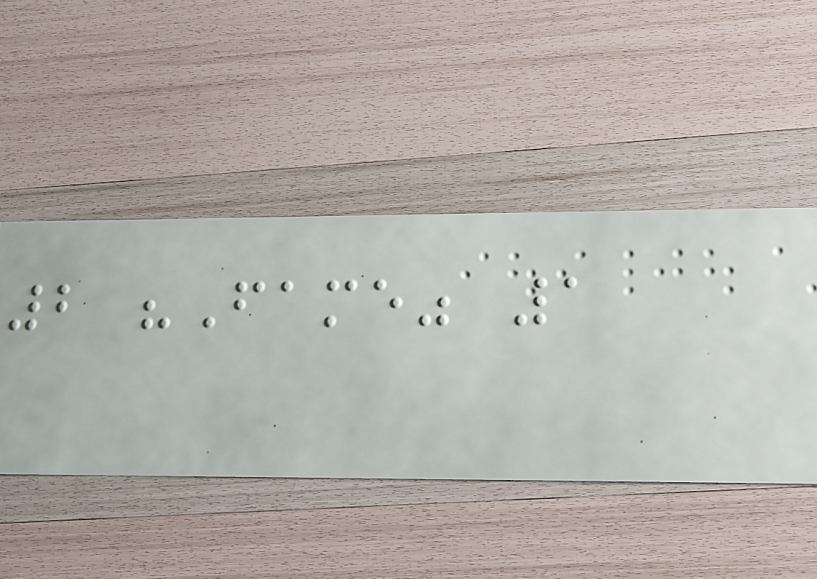2 "Fame" 1
